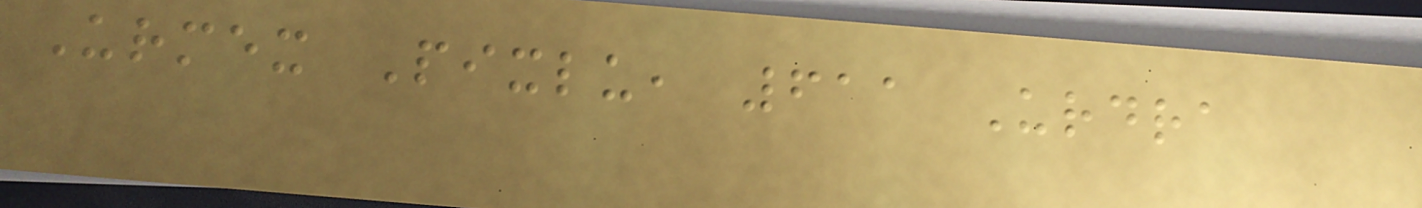Urmex Pixlu, 611 Urdra
